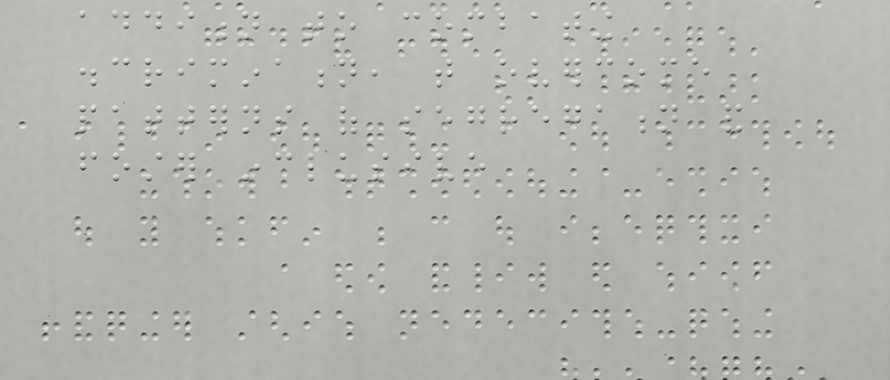addition to combating
discrimination, that overcome
patterns of segregation and
foster inclusive
